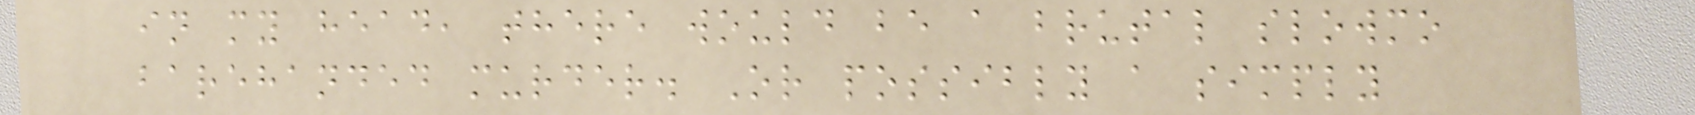in my head, there would be a brutal slowmo
barehanded murder. Or possibly a simply
